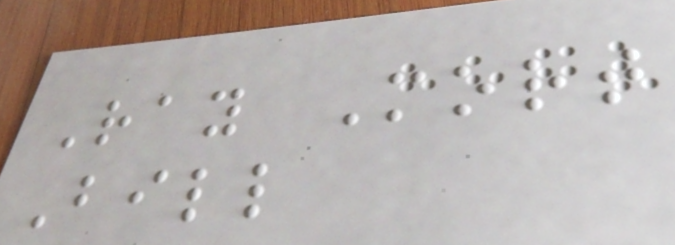Ray Mort
Bill
